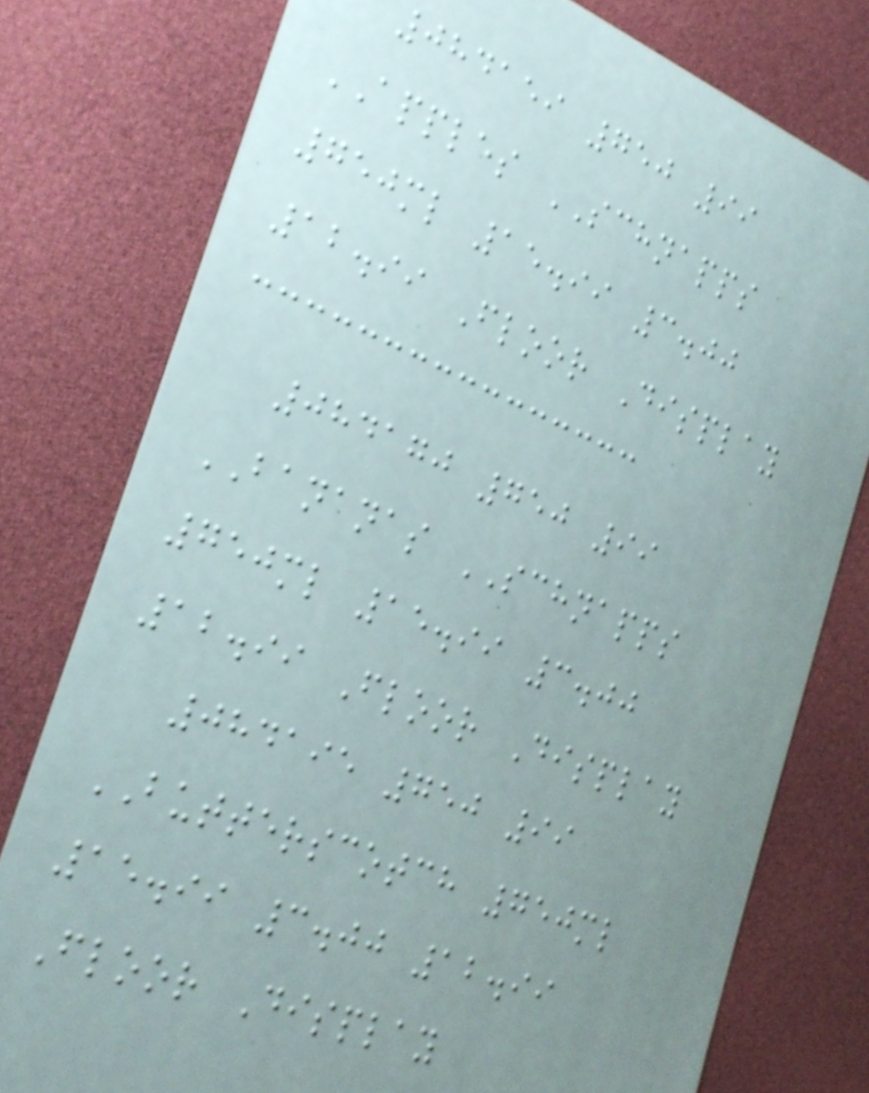084159 750 99
APPLES SCHNAPPS
750ml 15.99 3.00
12.99 Floor Display
084170 750 99
BANANAS SCHNAPPS
750ml 15.99 3.00
12.99 Floor Display
084195 750 99
BUTTERSCOTCH 750ml
15.99 3.00 12.99
Floor Display
